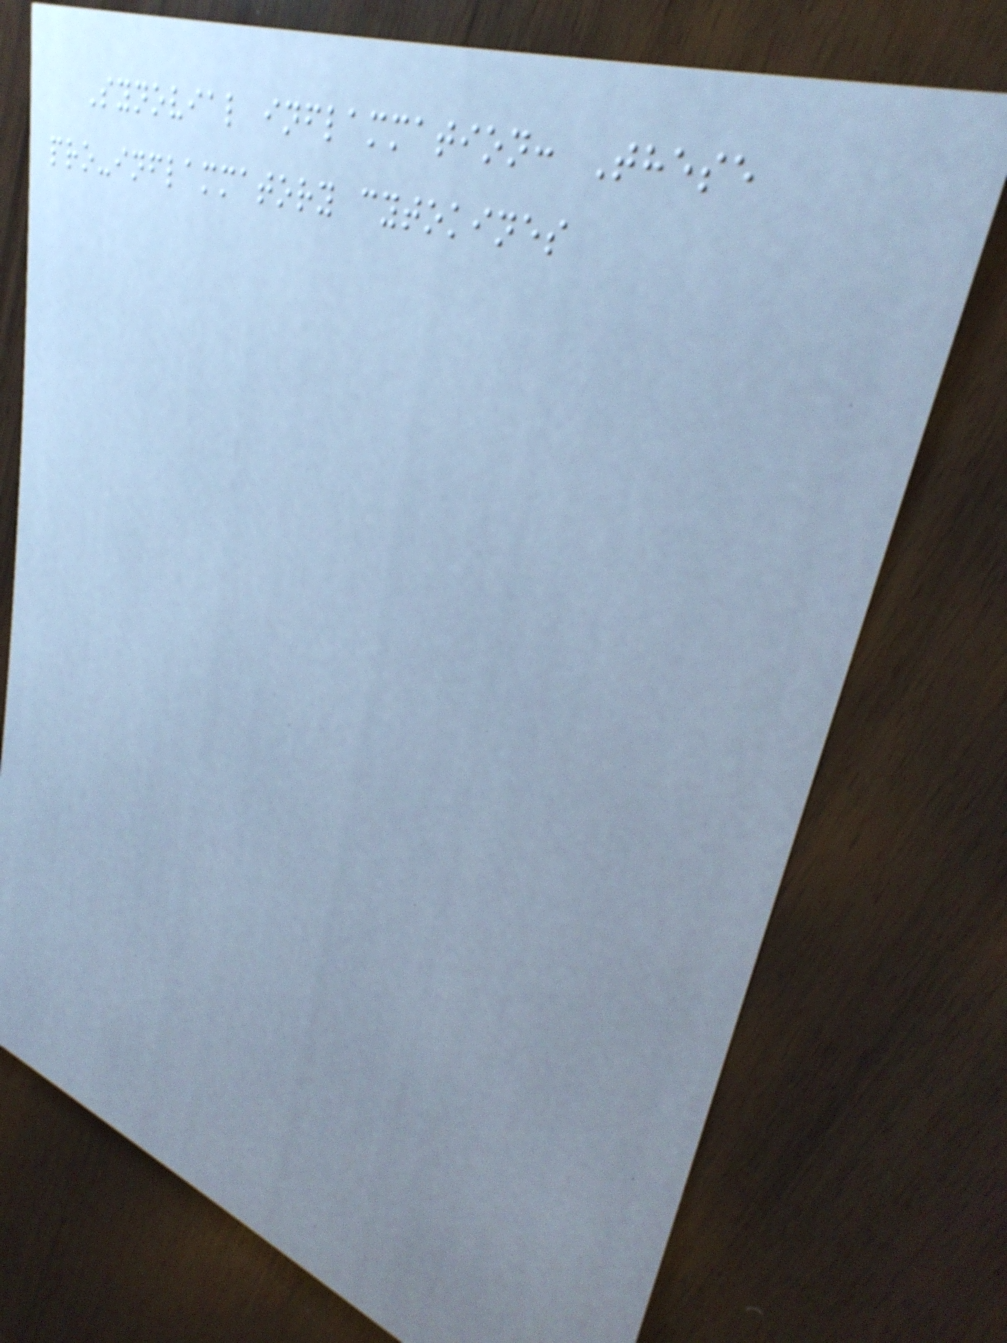Synovial inflammation: These
pro-inflammatory cytokines
